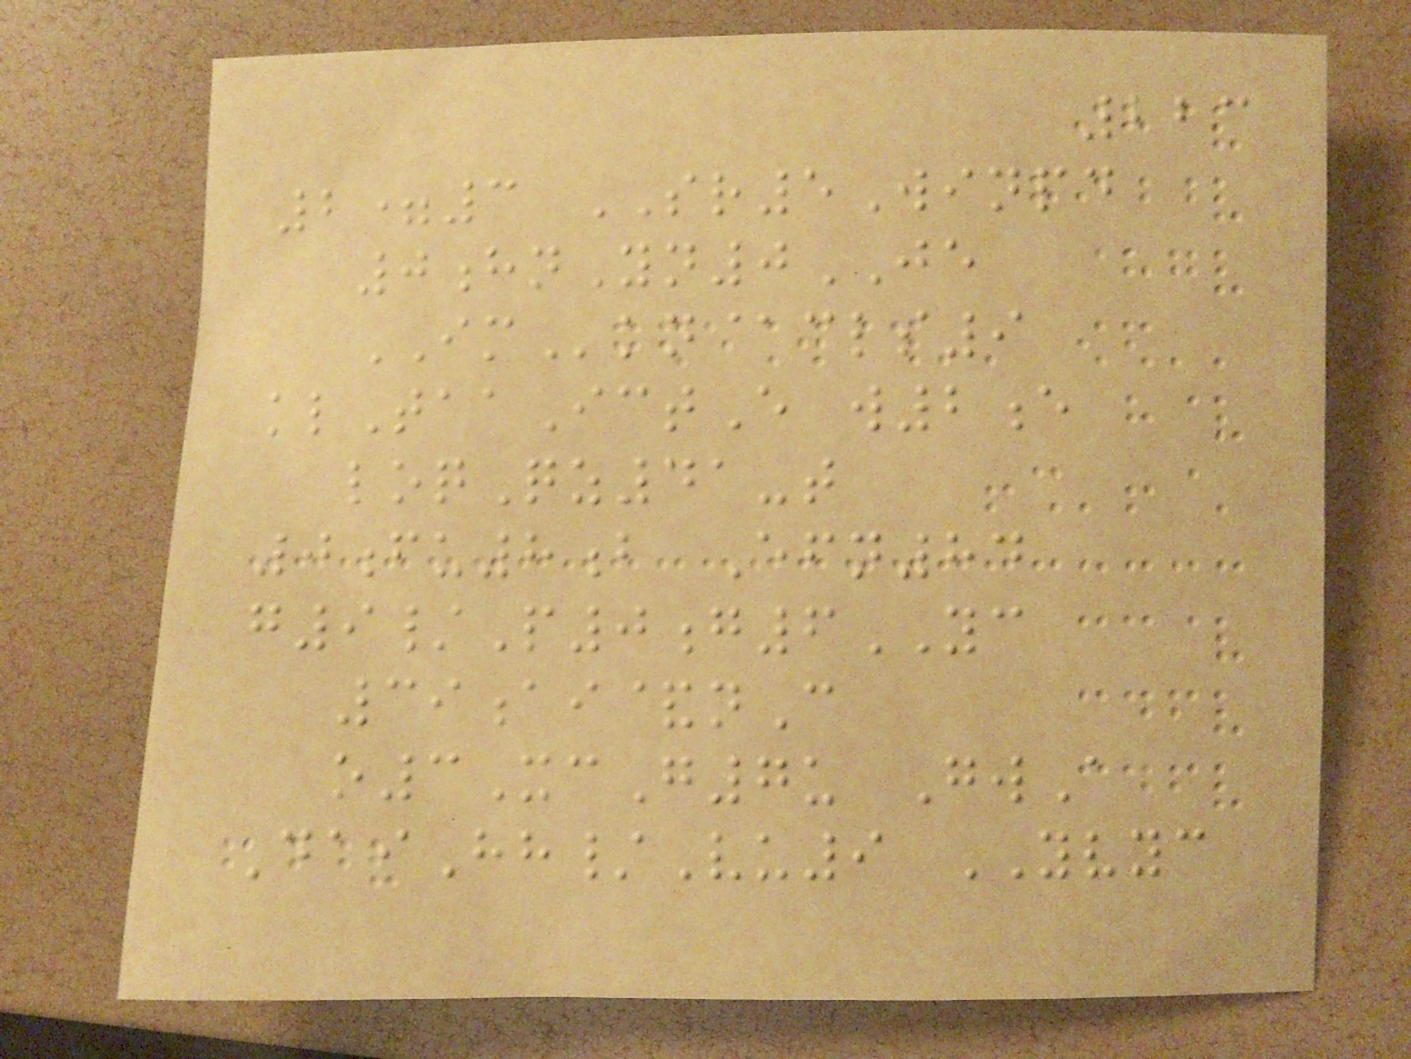223
2=3 SR5Winpd
0hnYn0JE
IMkn@cls9
klTaaIctE w2e
loqQz41-t
0fu8b Efn84
g9/P0g6YC
39ai&nC
o3XcG7u GwA
DaiHh/Vu9 YVYC
